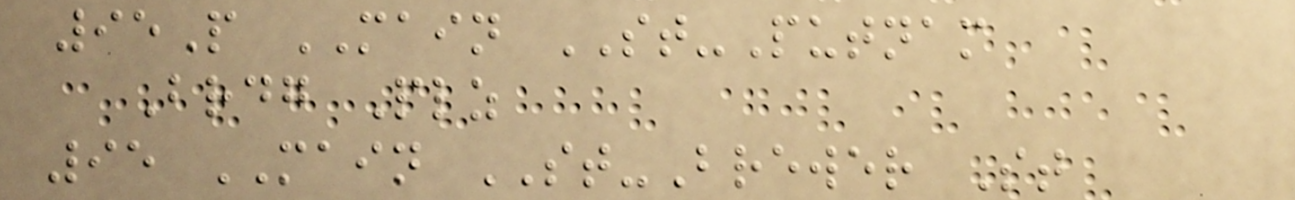95P MAIN ST-Putnam
Brdg Plz
95 MAIN ST-Brewer St
